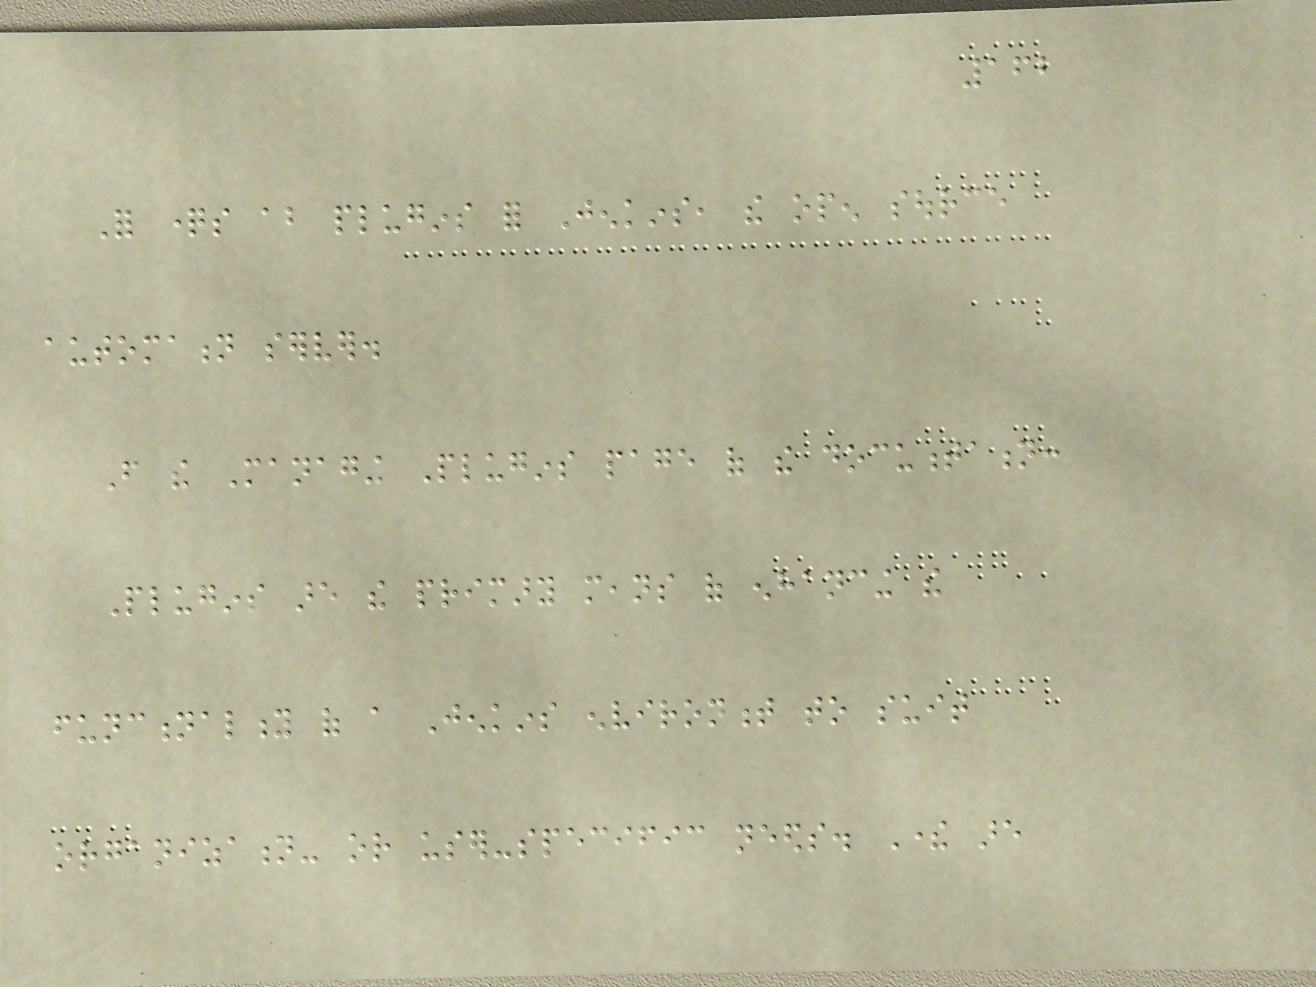162
For questions about plugins for Jenkins, the open source
automation server.
From the Managing Plugins page of the documentation:
Plugins are the primary means of enhancing the
functionality of a Jenkins environment to suit
organization- or user-specific needs. There are
